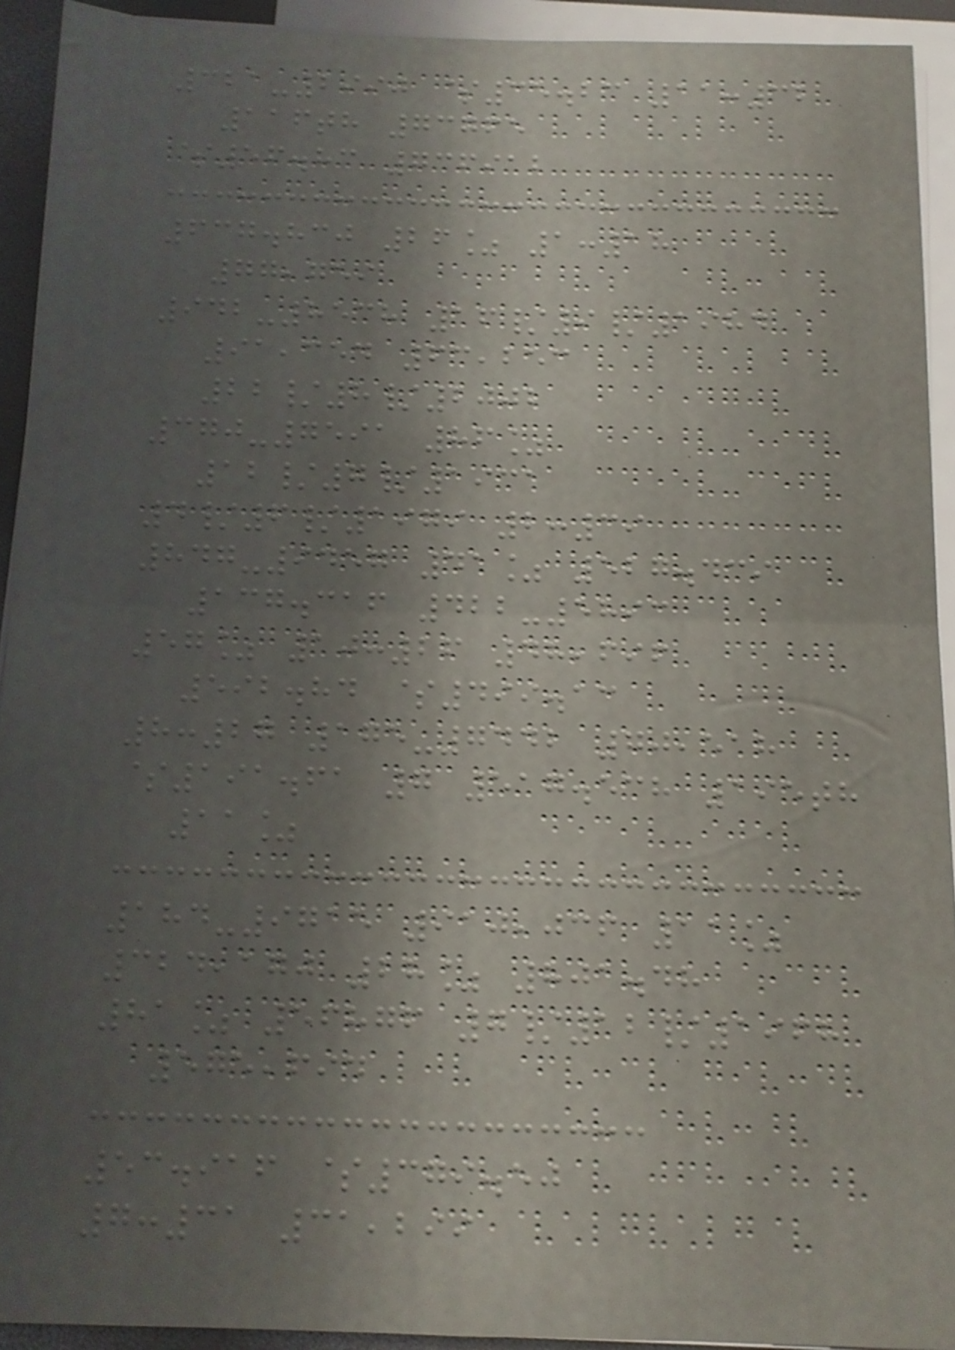321-2990 $35.23 11:32
116th 73765
$56.83 736912
637.830 26% 1:18
77,759
942-8538 16/9/1984
91,354 63,253
22/8/2002
370-7591 86%
12/7/1931
4/6/1979 2:39
847-9457 41% 527.439
137.316 422-5893
57% 10:26 48,696
592.84 $499.13
8:27 175-7442 70,518
$191.61 7 517.538 195th
11%
184-9715 910,036 11%
324,170 28% 801.48
81% 56876 7/12/1968
575,694
53.916 $379.50
7:31 31,299
